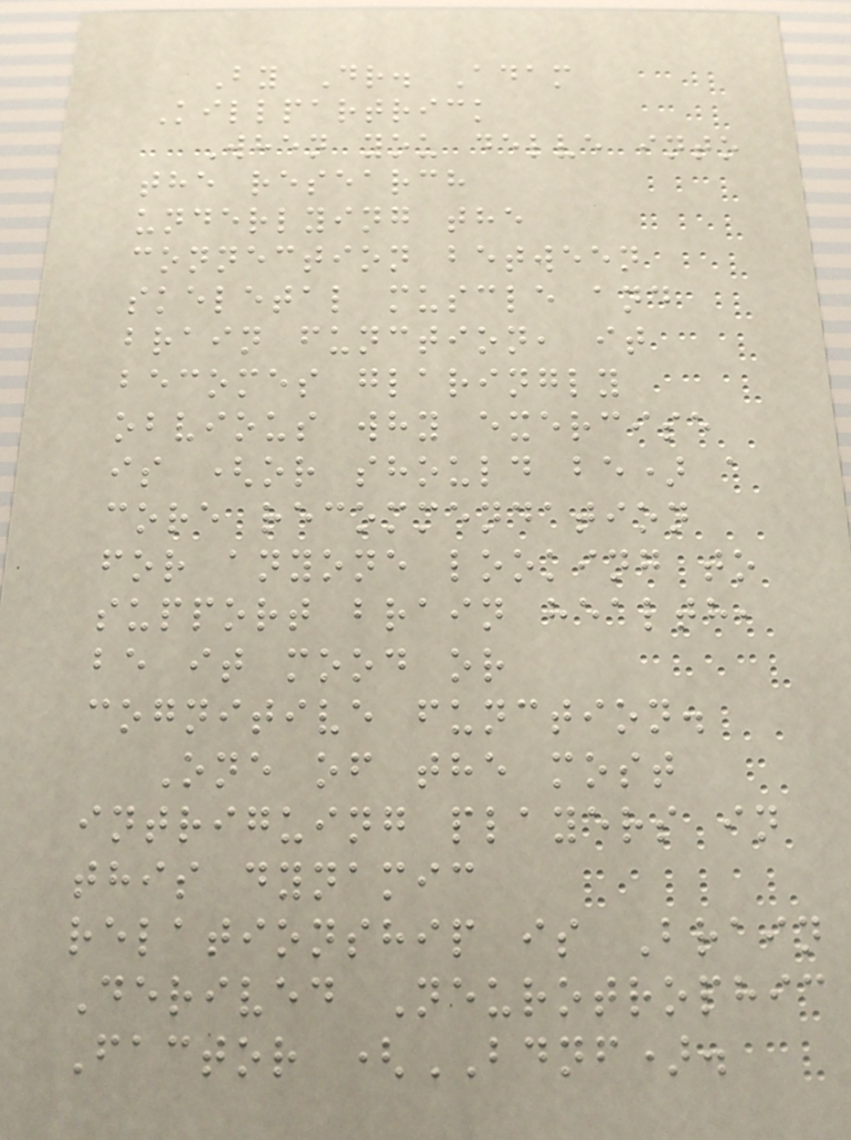By Dr. Adam
Killpartrick
When you delve into
the research
underlying the
connection between
skeletal muscle and
brain function, it
becomes glaringly
obvious why exercise
is (or should be) a
core recommendation
for anyone looking to
support brain health,
be it mood or
cognitive function.
One of the most
intriguing players in
this dynamic
relationship is Brain
Derived Neurotrophic
Factor (BDNF).
